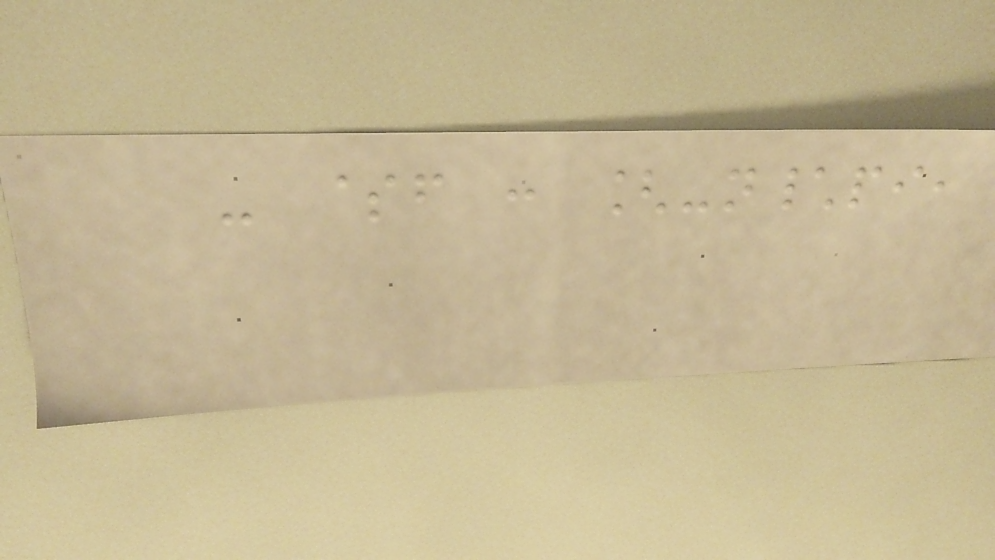- $f : [-n\pi,
